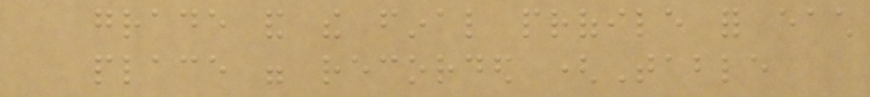grade and the final profile for each
place were recorded (Table
